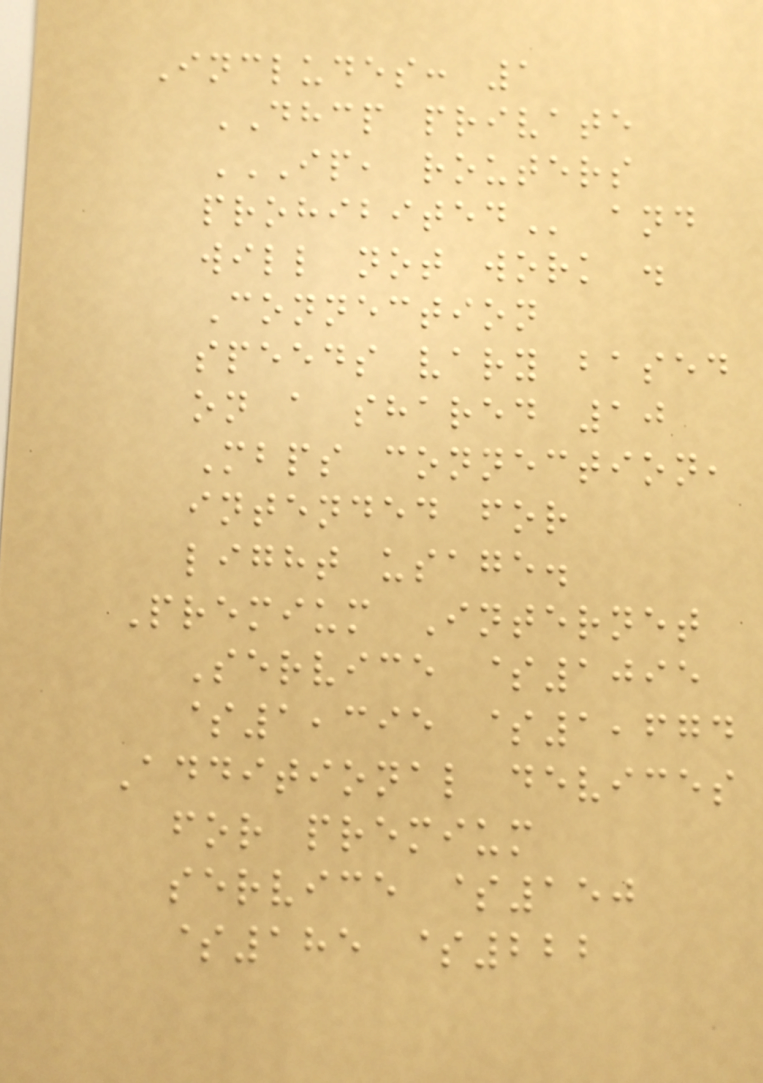Includes: 1
DHCP private
IP, ROUTERS
PROHIBITED and
will not work .
Connection
speeds vary based
on a shared 10
Mbps connection,
intended for
light usage.
Premium Internet
Service $1095
$1,395 $1,674
Additional devices
for premium
service $150
$185 $222
